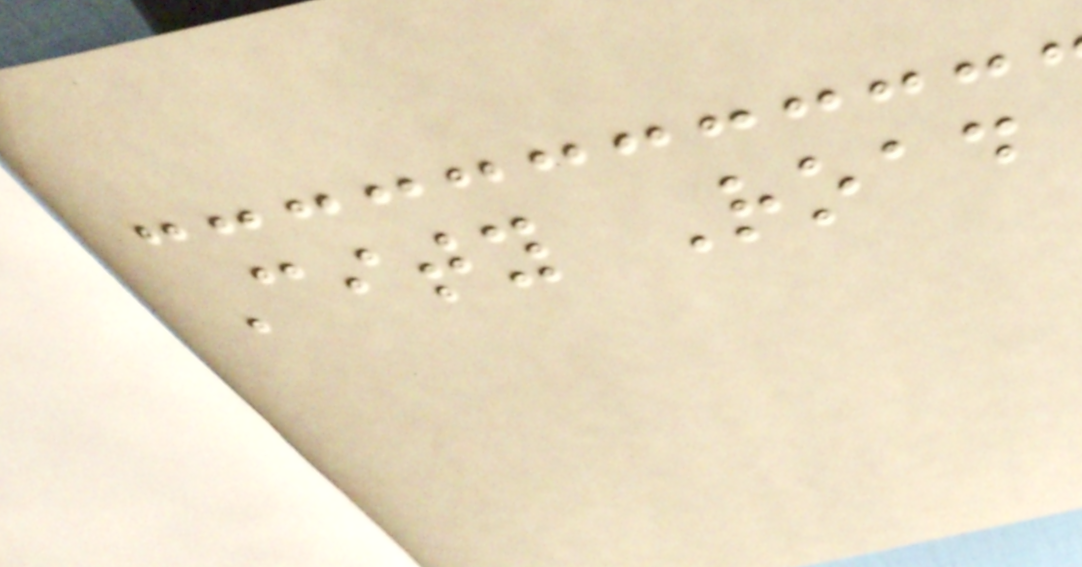City Road
